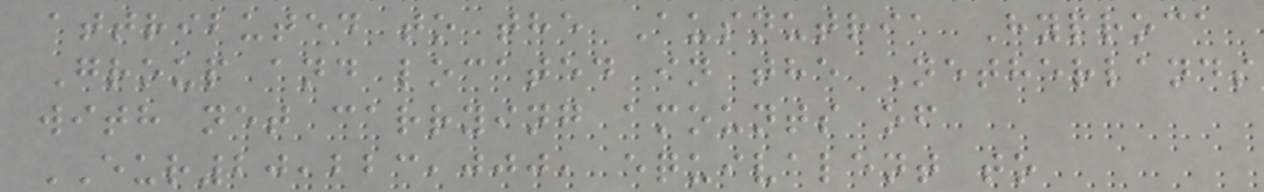attributed to the Ausnutria Hyproca
Group and located in the Netherlands
with net carrying amounts of
EUR20,223,000, equivalent to
